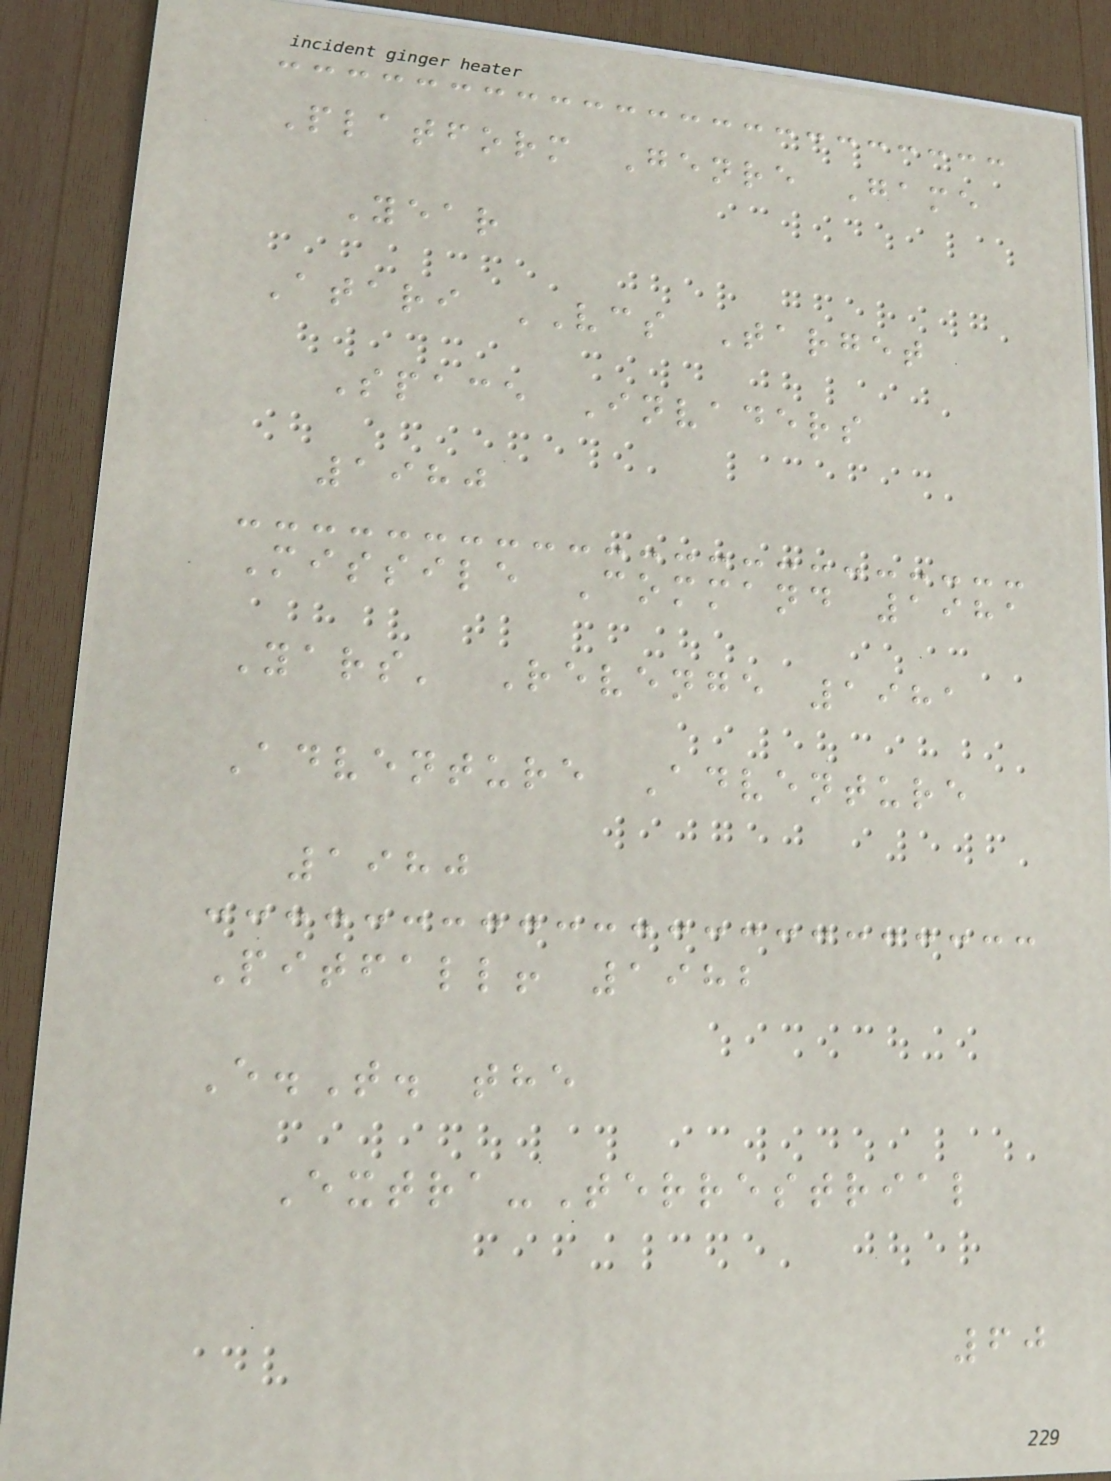Platform Genre Game
Year
Atari VCS Target
Space Invaders
1980
Missile Command 1981
Yars' Revenge 1981
Adventure Adventure
1980
Pitfall! 1982
E.T. the
Extra-Terrestrial
60
